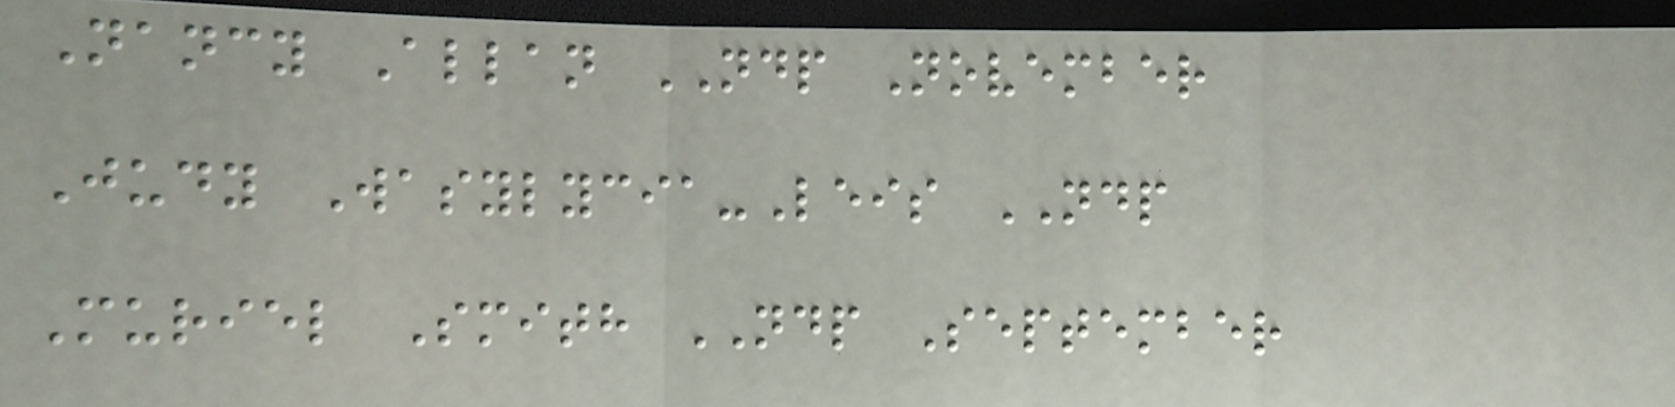Nancy Allan NDP November
Judy Wasylycia-Leis NDP
Muriel Smith NDP September
